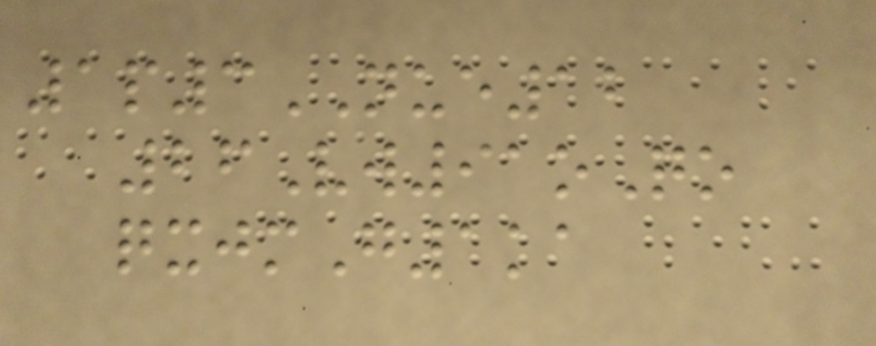1p3NUE12
26Vw91oQo
qxjmG1ka
